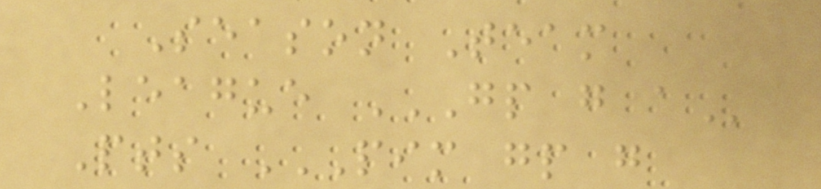Season Team
League GP G A
Pts PIM GP G
